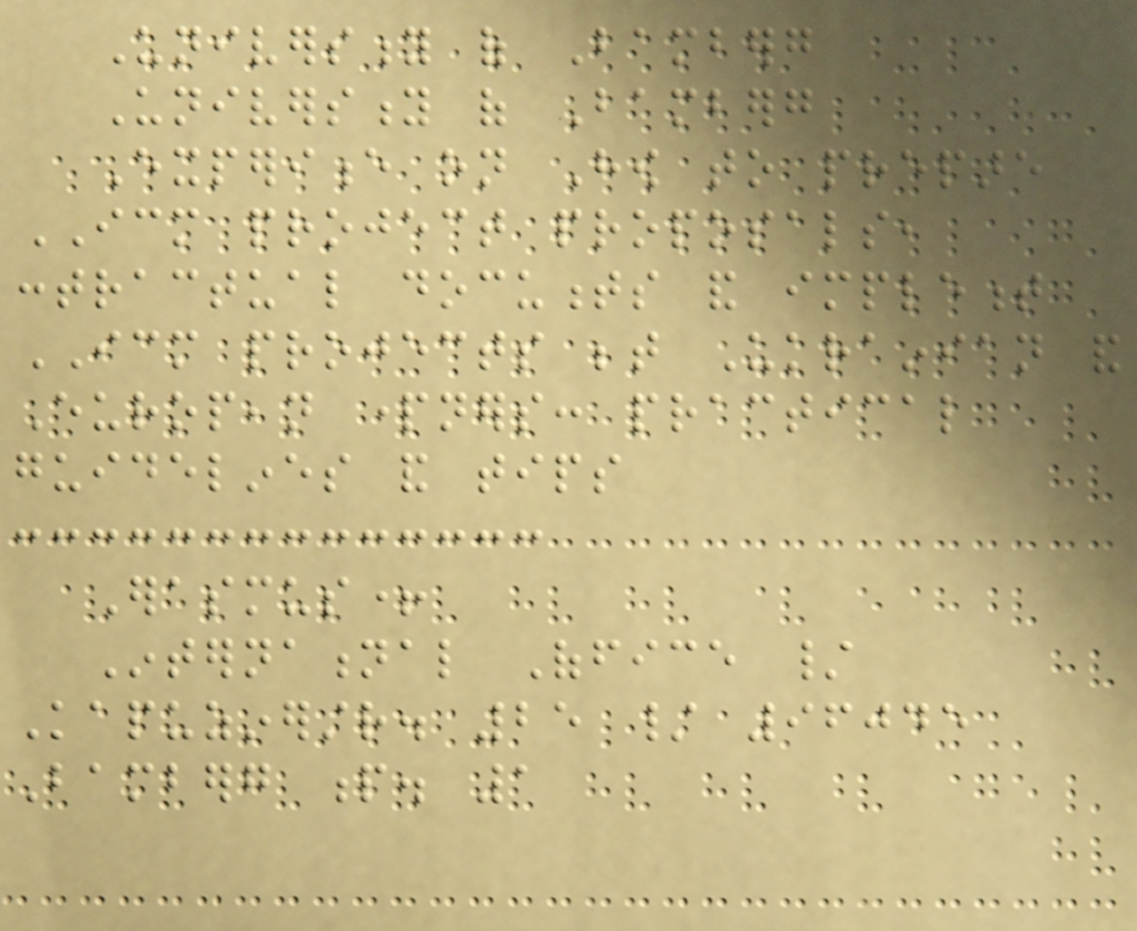University of Bamberg
University of Bamberg
Experience on How to prepare
ICM project proposals,
contractual documents and implement
ICM projects between Ukrainian and
European partners: practical
guidelines and tips
Erasmus+
International Office /
Kapuzinerstr. 25 / 96045
Bamberg p. 1
